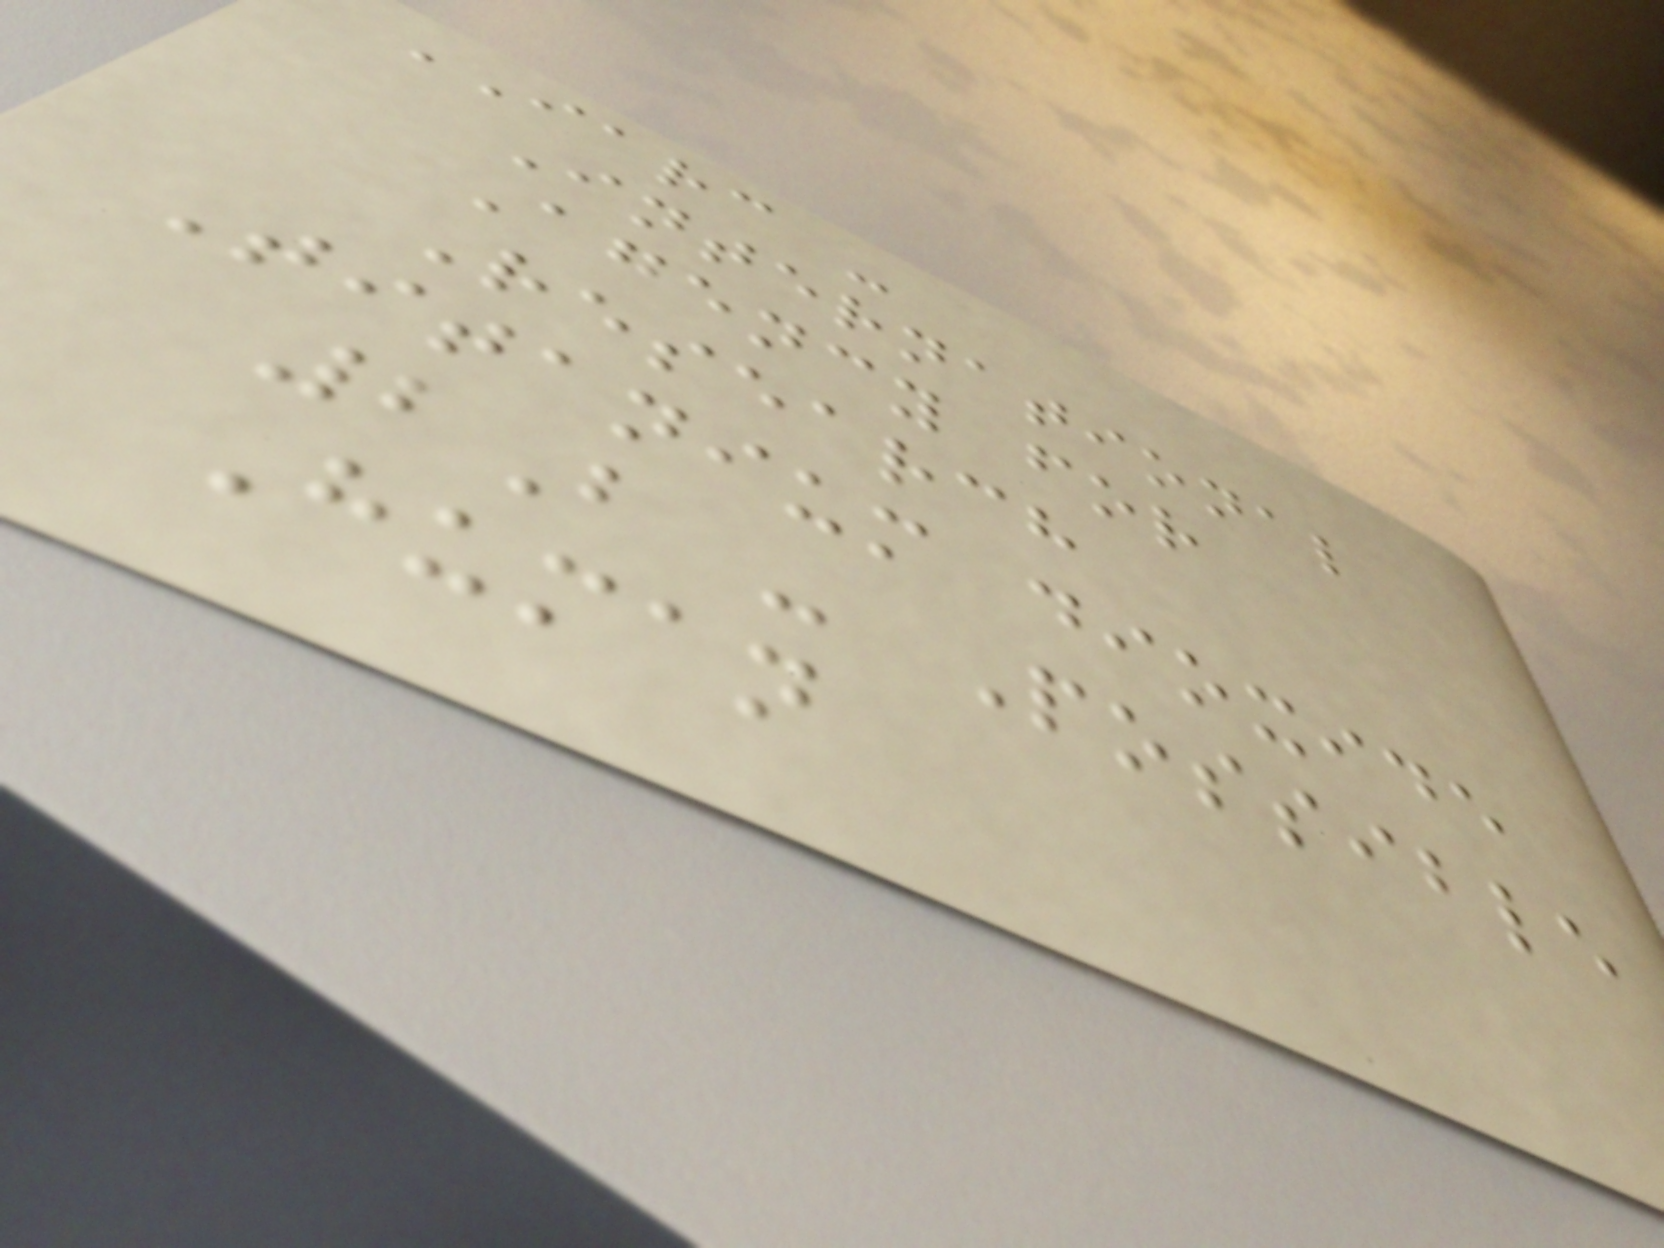IARC -
International
Agency for
Research
Titanium dioxide
2B - Possible
Human
